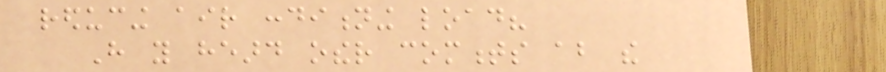reducing air conditioning load?
Have you heard other comments about the
